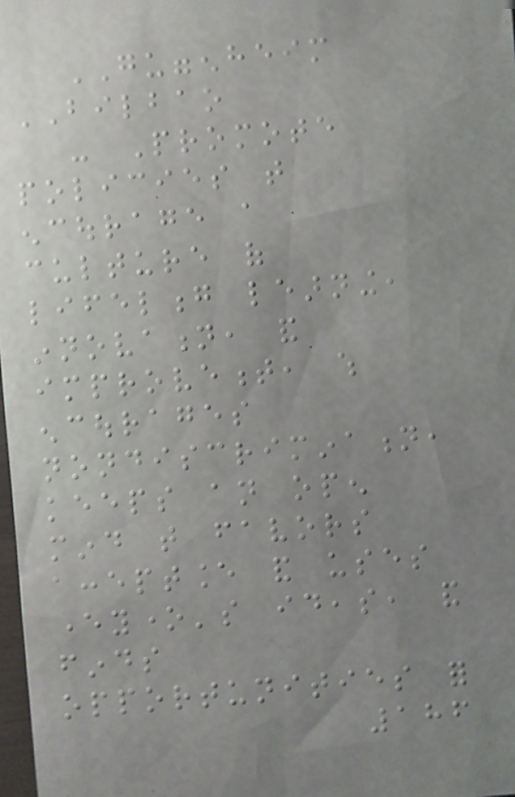GUGGENHEIM
BILBAO
- Promote
policies that
encourage a
culture of
lifelong learning,
innovation, and
improvement, which
encourages
nondiscrimination,
keeps an open
mind that favors
acceptance and uses
everyone's ideas, and
finds
opportunities for
186
